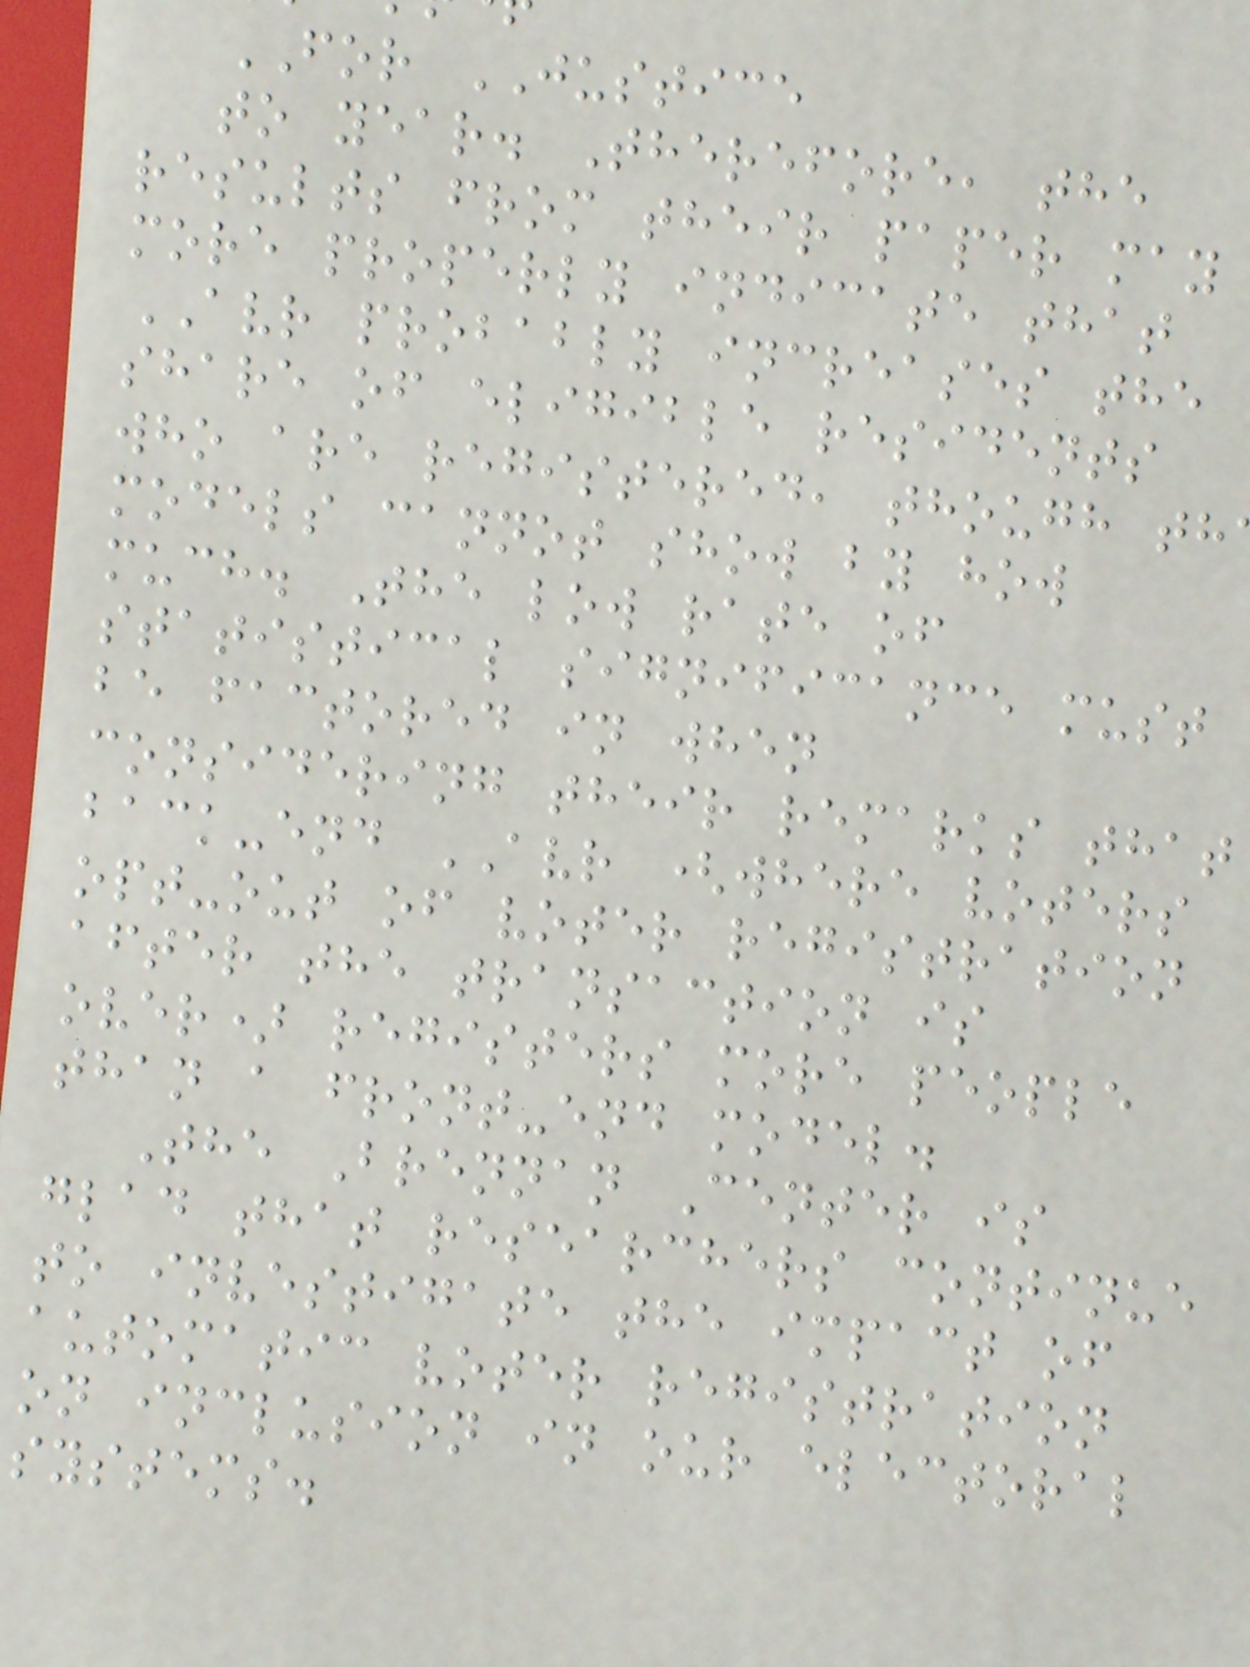FOR JUSTICE
to year. Therefore, the
results from their paper may
more properly indicate that
AVR probably increases the
share of eligible residents
who are registered, though th
models cannot show by how
much. The low rate of
statistical significance must
be factored in when
considering their remarks that
back-end AVR (where voters
opt-out of voter registration
after the transaction is
over) registers more people
than a front-end model.
The Brennan Center is
glad that researchers continue
to investigate the impact of
automatic voter registration
on inclusion in our electoral
systems.
